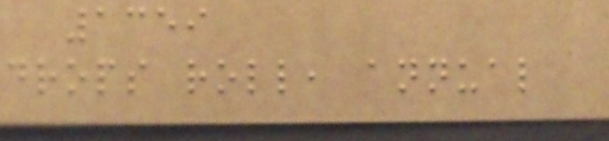1359
drops roll, annual
